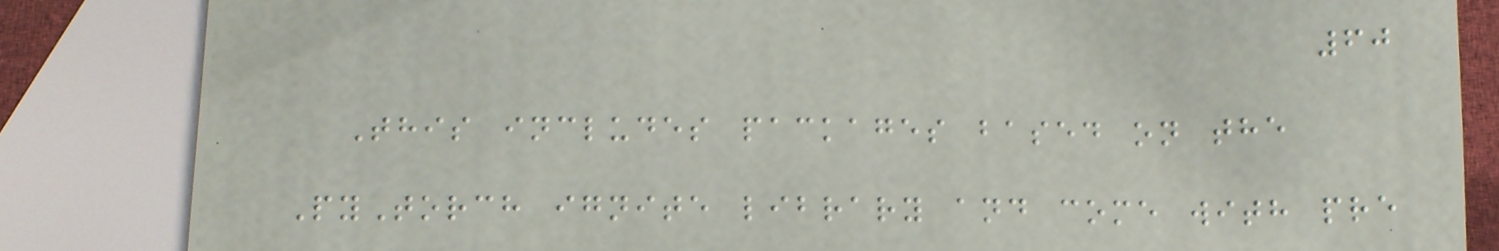60
This includes packages based on the
PyTorch ignite library and come with pre
